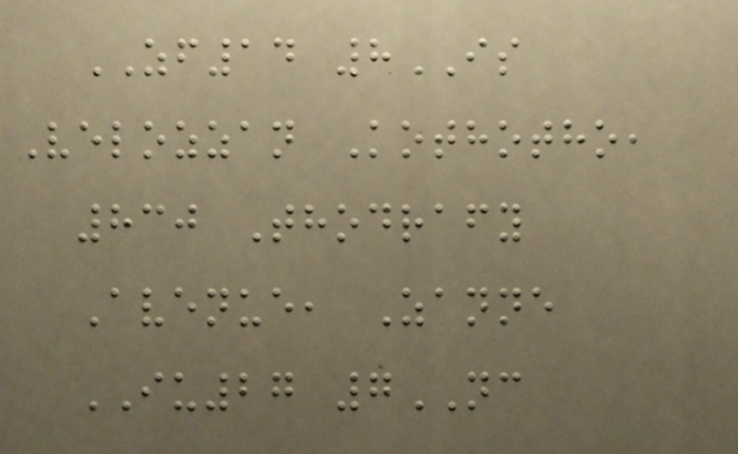ZF14 8IS
Velozzan Kothotho,
830 Thodrafy
Avenue, Zanne
IU27 7NC
